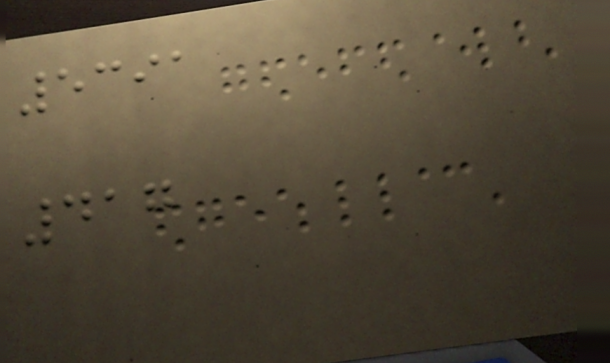5391
417
